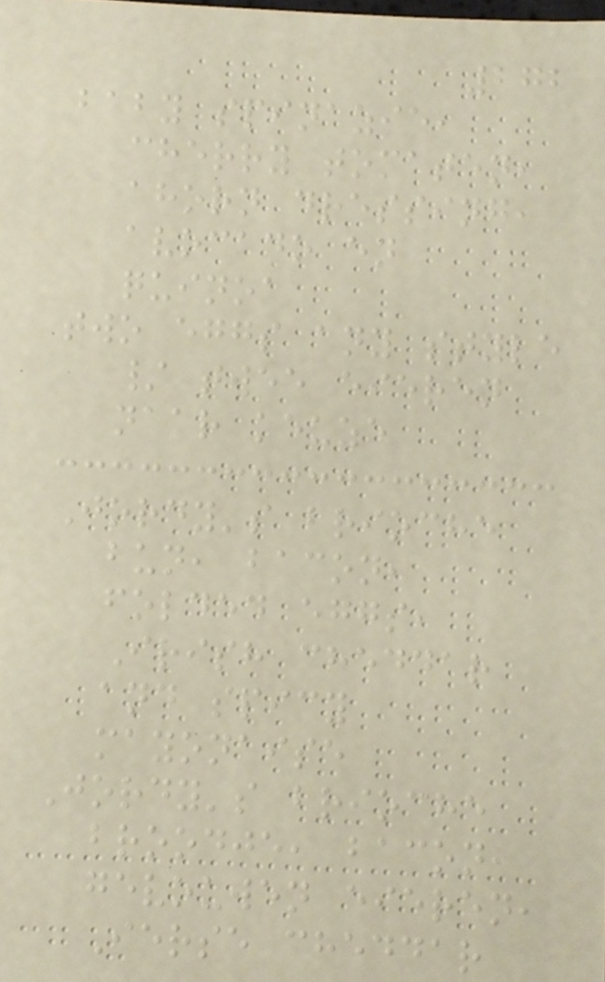272
baby spinazie,
cherry tomaten,
ahorn dressing,
avocado en
quinoa
two eggs any style
/ twee eieren
naar keuze
Jordy's brioche
bun, bacon,
folded eggs,
Irish cheddar
and spicy
mayonaise
Jordy's brioche
broodje, bacon,
gevouwen eieren,
Ierse cheddar
